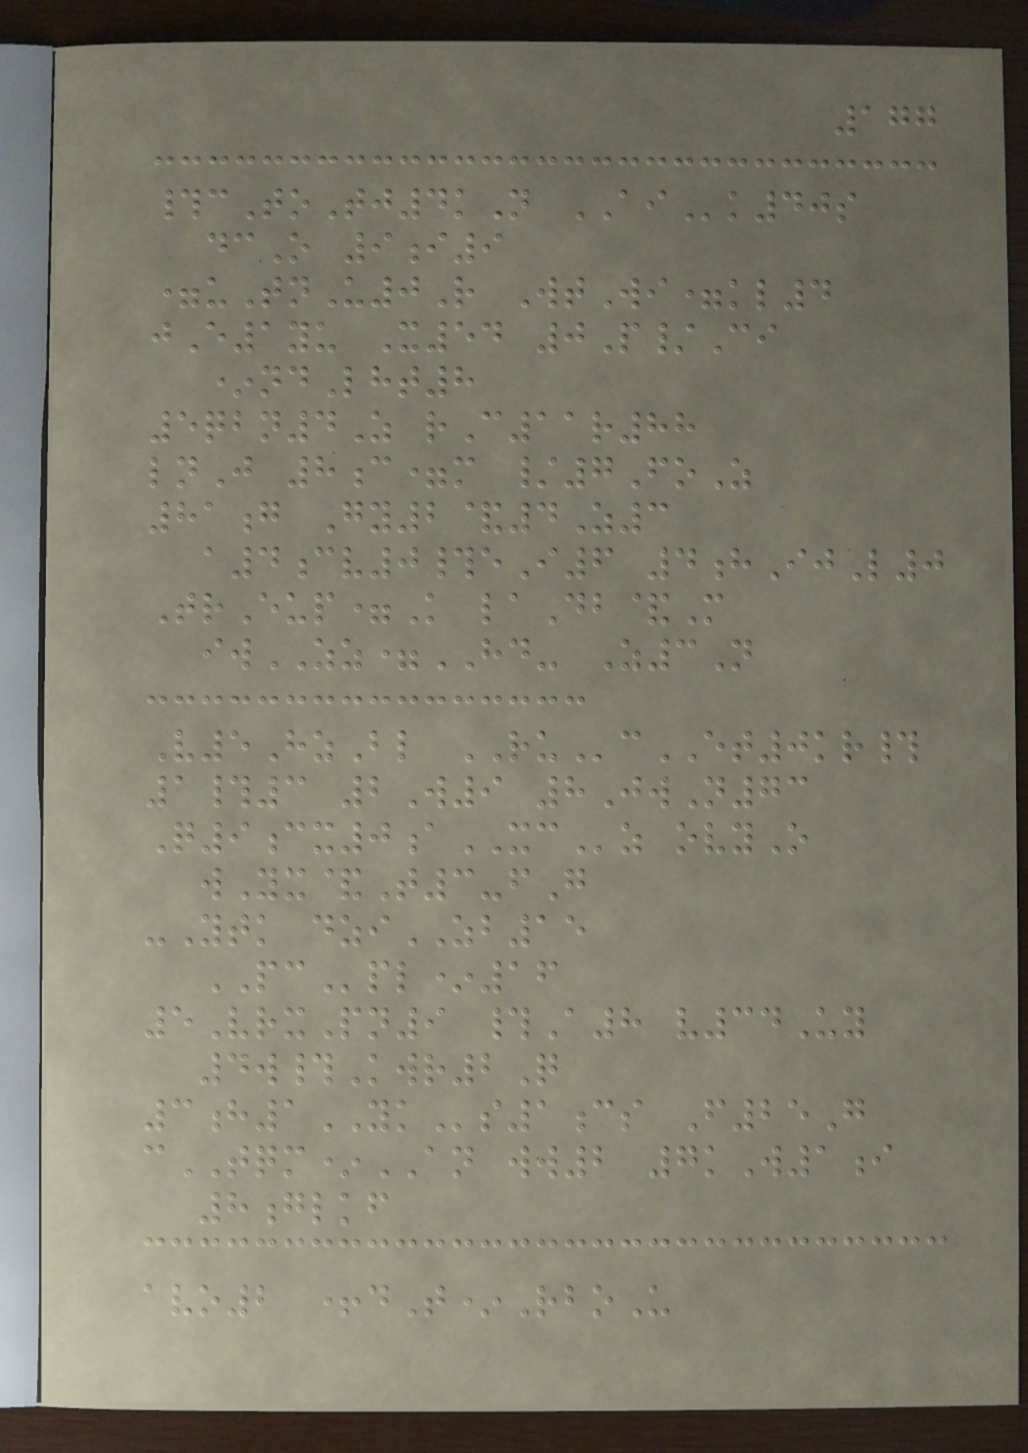177
#cToTj4kN AIk40s
dcO 9i9
=uTnU0R WtWi=kl4
jE1yu X54 0P/Ci
*ndLht8
5qbn4Z rC11r88
lnJ 8c=m /7FoZ
81g Gy2&4Z3
a4cv0#eI6 4hIjL0
TrEup=K laDb&M
iwZZ=HD- Z3N
V5HzBl RUcET0kr#
1#3 2W9 8JwN73
Q9cx0aXCz ovyO
wYx&T3-fG
-Ytk dziZB15
PCpl*16
5VrxPn9 #A8 v34Uy
4w#Kwr2Q
3h1YKs1cs F25G
cTQM*AN ww2 7kW1i
8glkf
avo2 +dT*RboU
